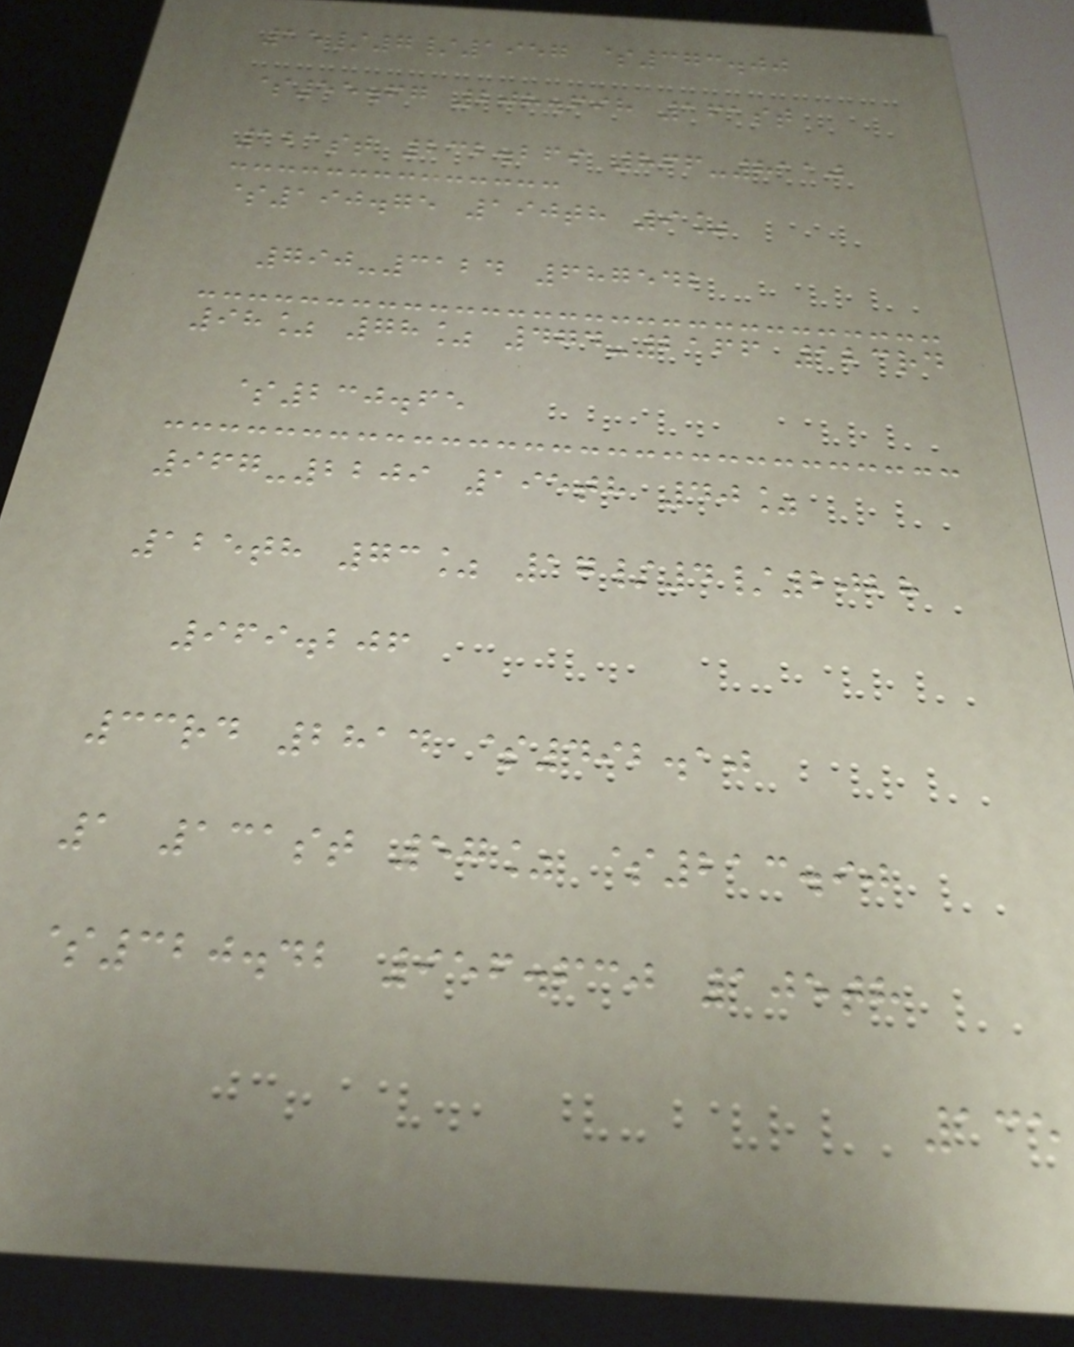15/7/1957 $373.00
$55.67 208.698 161st
121st 232.269 866-8110
$190.75 190th 9%
790-3124 687542
98% 78% 474-2166 123rd
$230.65
967-2209 195th 40%
125th 73% 17/4/2028
969.206
33rd 2814 $492.10
1 131st 57% $213.90
$320.42 956.630 105th
135
